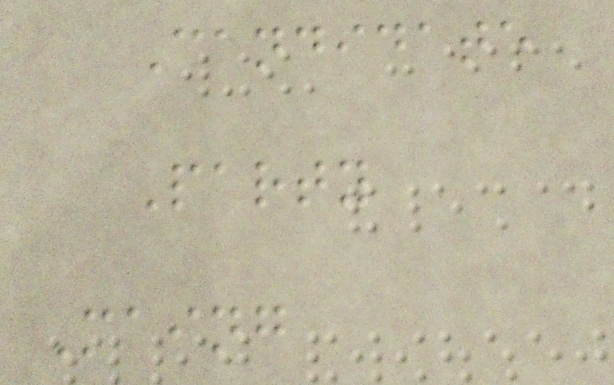Candidate
Party
Maing
